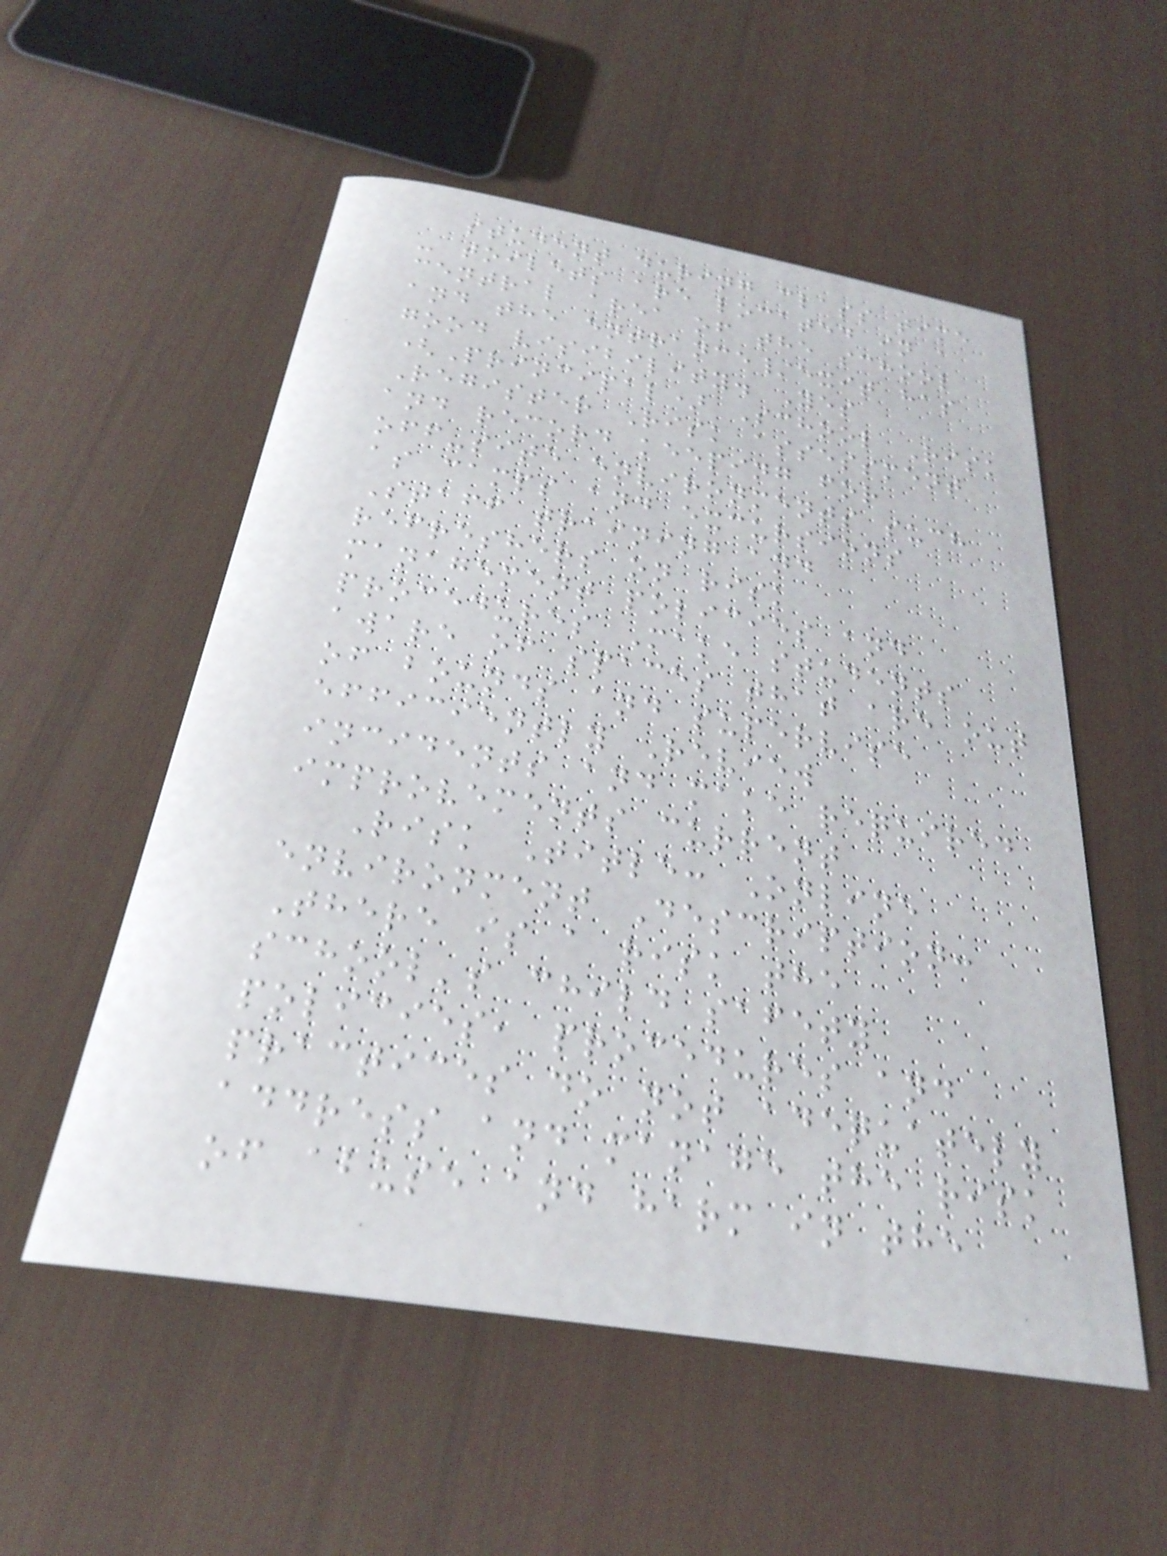student during class time
- toilets are located in a
central area of the school
and the entrance/exit has
good visibility. Yes
(Principal) School Risk
Register Risk assessment
and record keeping for
off-site environments such
as camps and excursions
Staff training and
refreshers on risk
management policies and
procedures Make students
aware of spaces that are out
of bounds and supervise
efficiently Review
incidents and make required
improvements current
Risk Title: Online
environment Description:
There is a risk the
school's child safety
policies, procedures and
practices do not adequately
address and manage the risk
of abuse and harm in the
